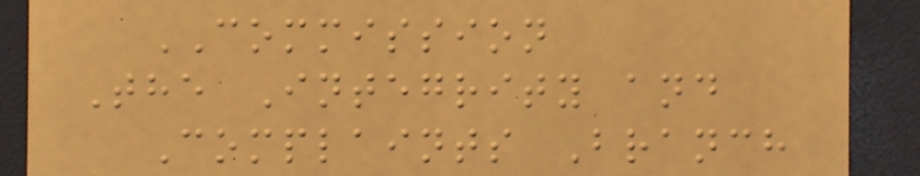COMMISSION
The Integrity and
Complaints Branch
